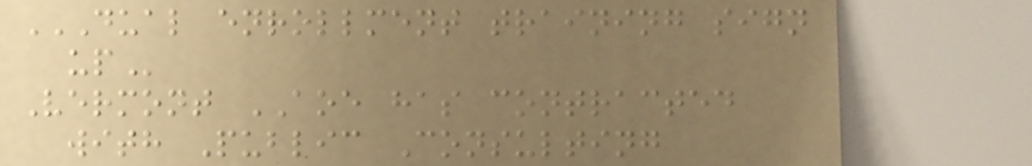DUAL ENROLLMENT TRAINING SIGN
UP
Vermont AOE has contracted
with Public Consulting
